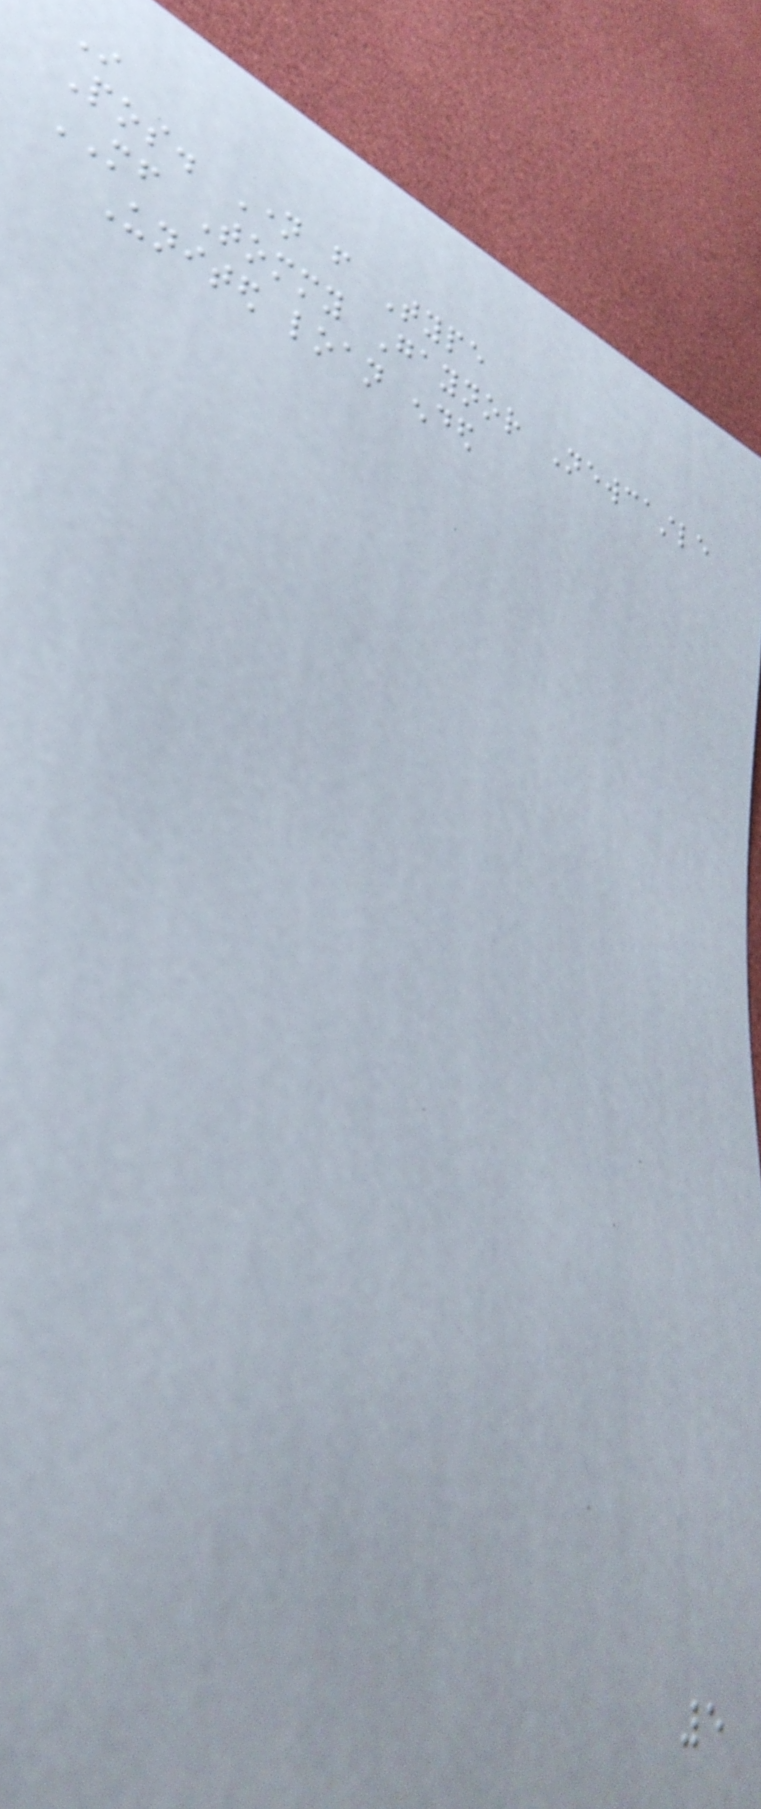In
Pos. Name from Type
MF Tommy Gaynor Newcastle
United loan ended
5
